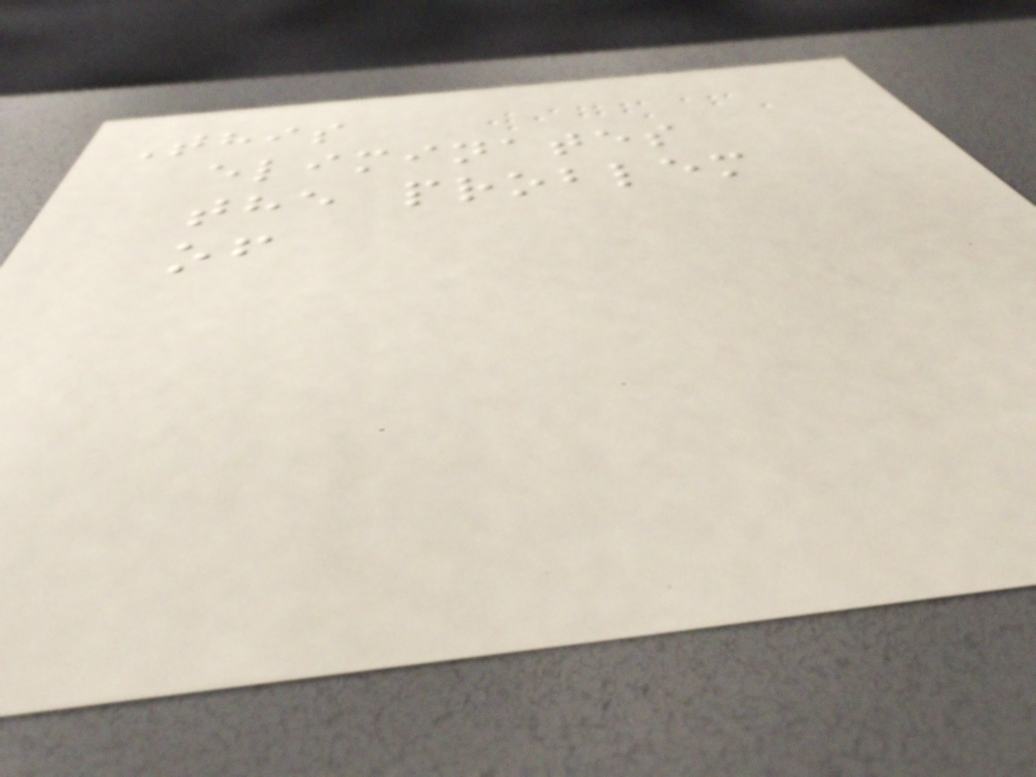This
eliminates
the problem
of
